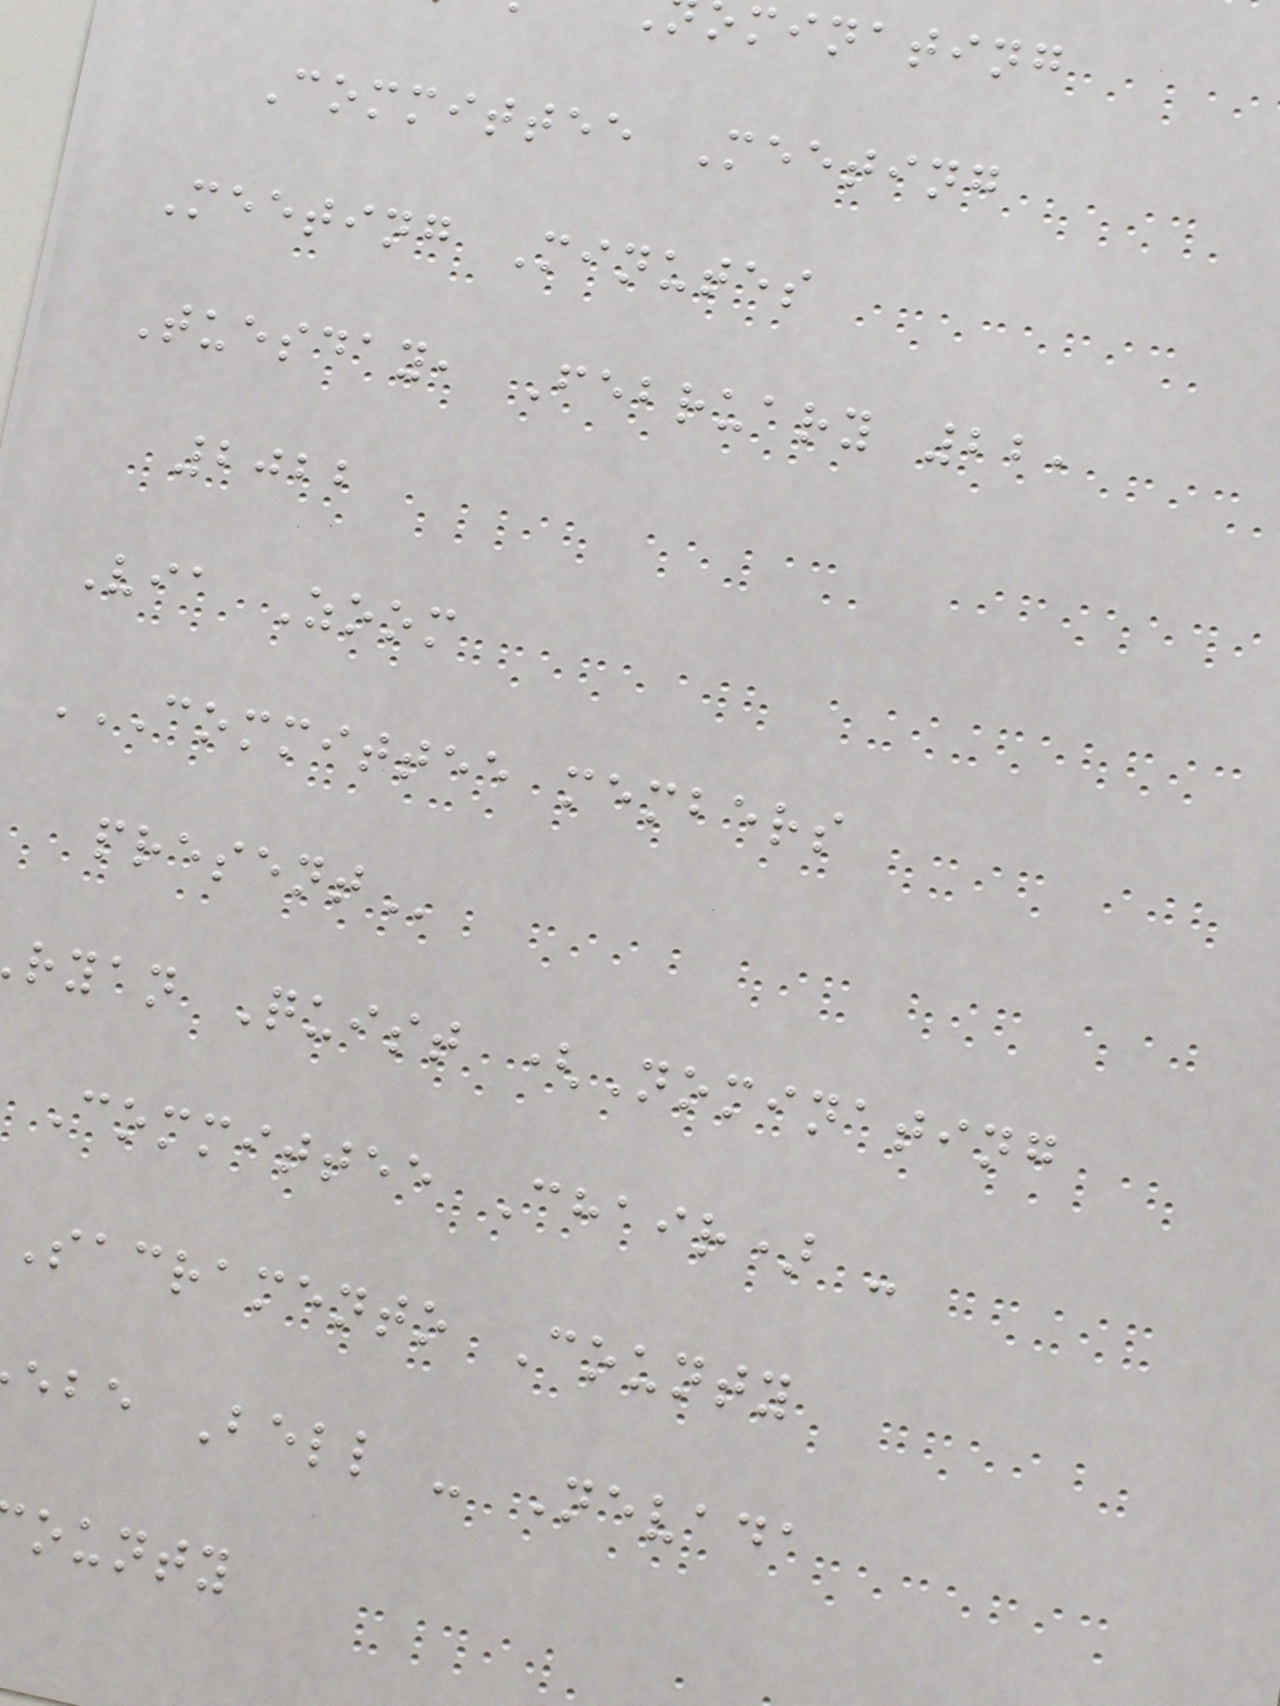minating
Committee Meeting
Meeting Minutes
Tuesday, February 22,
2022
Via Zoom
COMMITTEE MEMBERS
ryan Quist (Nominating
Committee Chair) -
Sacramento County
ebe Bell - Nevada
ounty
